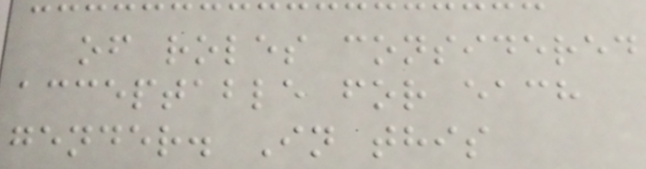of roles considered
acceptable for each
gender. In this
